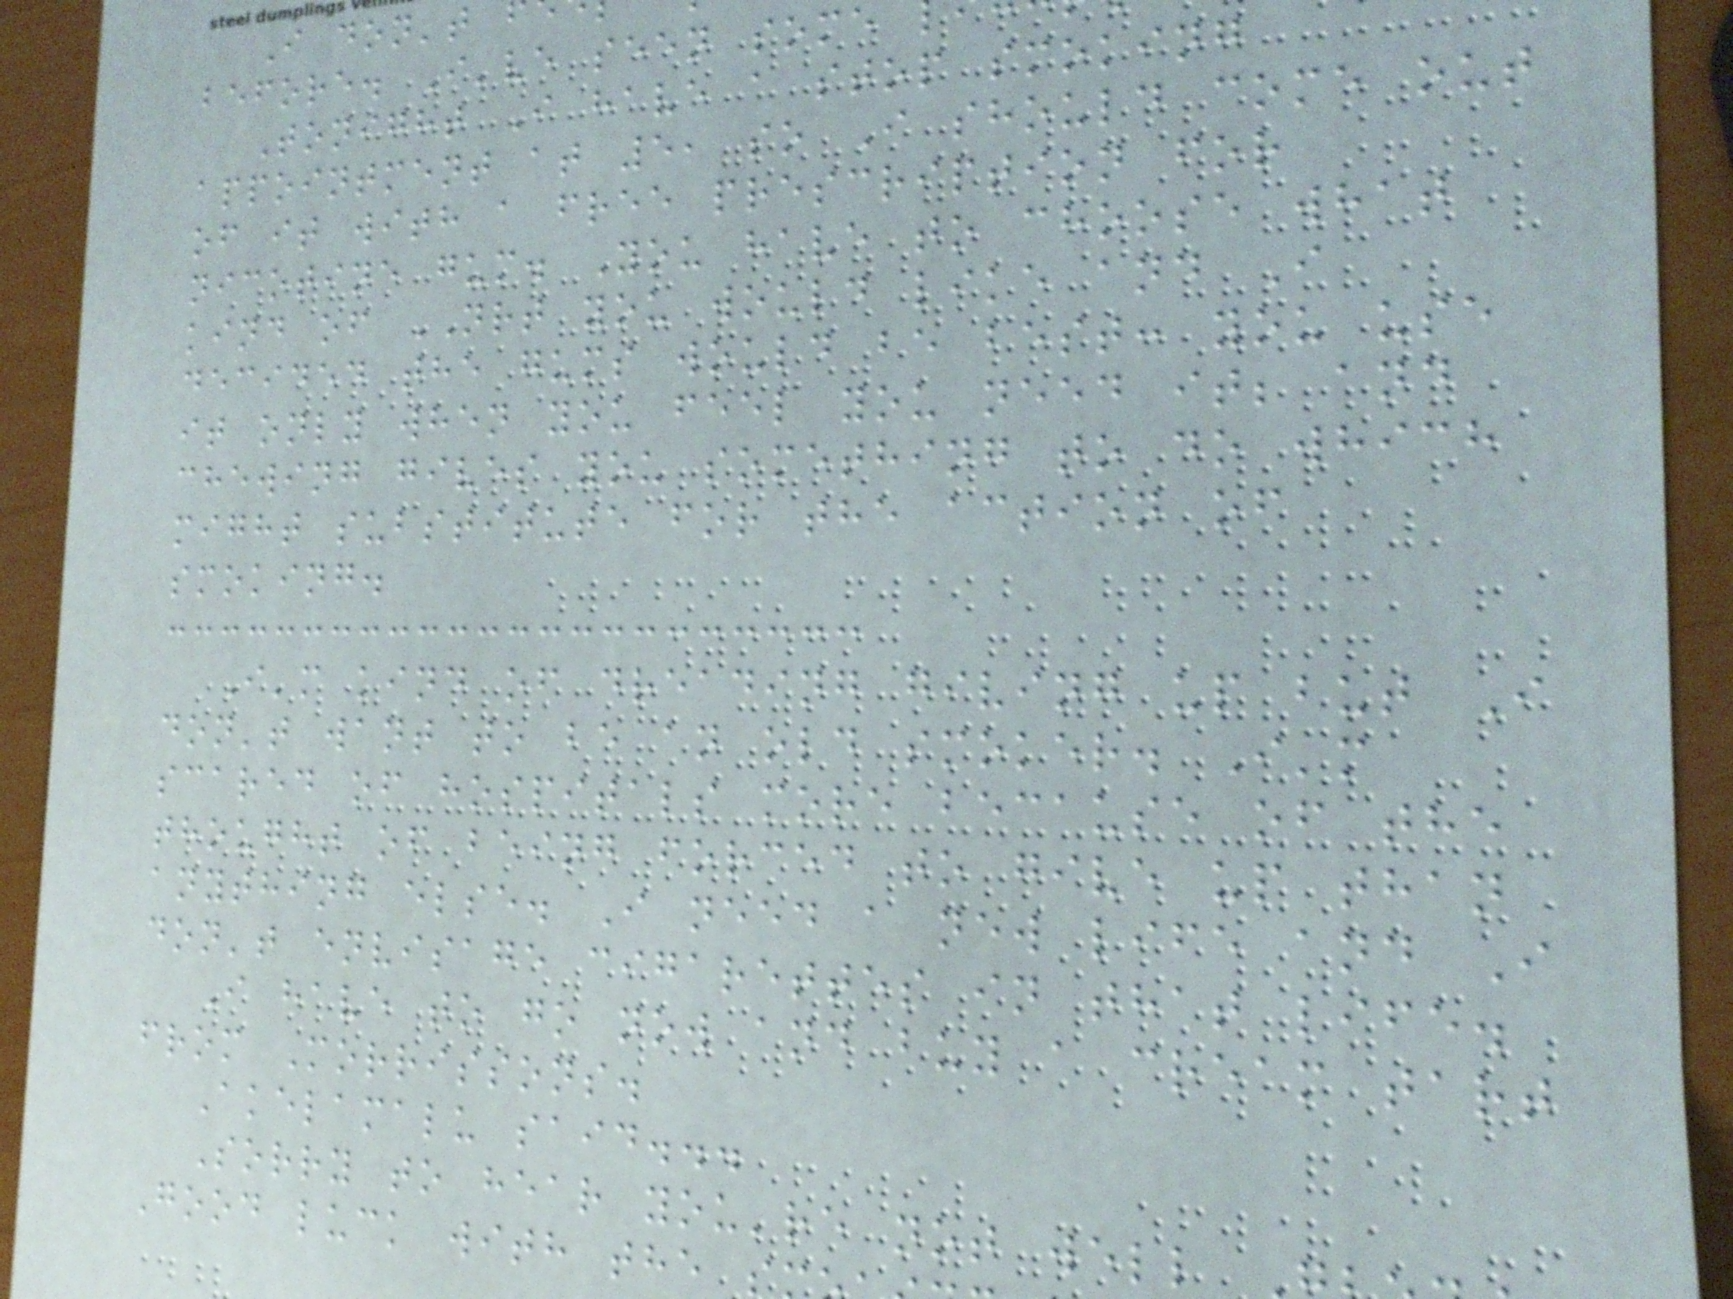before. I've seen some
Tonight I have a stop smoking
appointment at 5, so I should come out
of it with a free prescription for
nicotine gum. You have to choose what
kind of NRT you would like and I
decided the gums would be best: you use
it only when you feel you need it; and
chewing gives you something to do which
might substitute for the action of
smoking.
I'm kind of dreading giving up but I
don't want to be an old smoker. I'm
scared of hospitals more because of the
thought of being forced to give up than
anything else. I need a new life and I
don't envisage cigarettes in that life.
I have to go now and buy a cream tart
from Morrissons.
Akelamalu said...
Sorry to hear you're not well
Good luck with the
